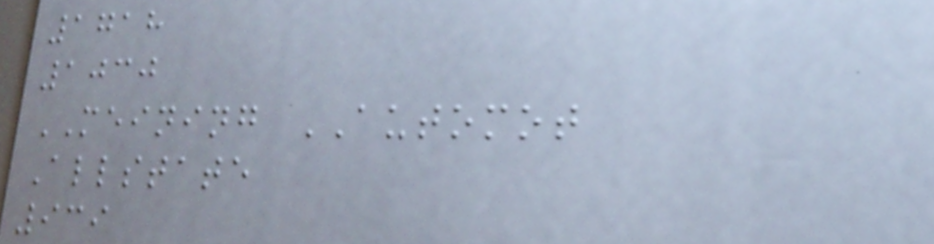1718
1030
MEINING AUTOMOT
Allstate
939
